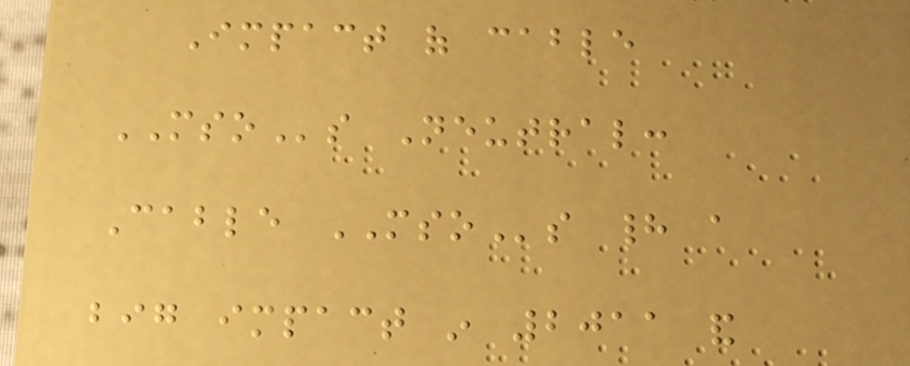Impact of cable
MSOs Neutral:
Cable MSOs had a
big impact in 2011 and
